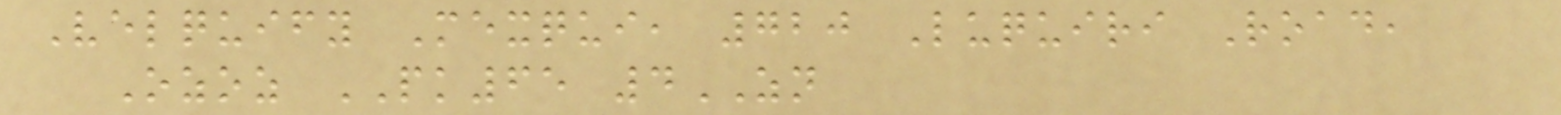Velquify Mexqui, 720 Luquiri Road,
Ozoz PK65 4ZN
